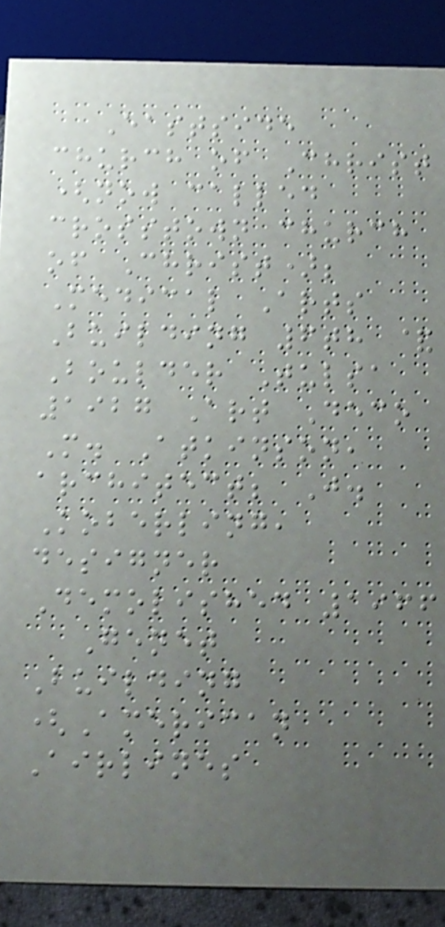Eastside
church of Christ
(now called
crosstown church
of Christ);
Medical Arts
Building 6th &
Boulder Tulsa
1927 Art Deco
M. Atkinson,
architect; J.
Koberling,
designer
Demolished 1966
Genet
Building
(American
Airlines
